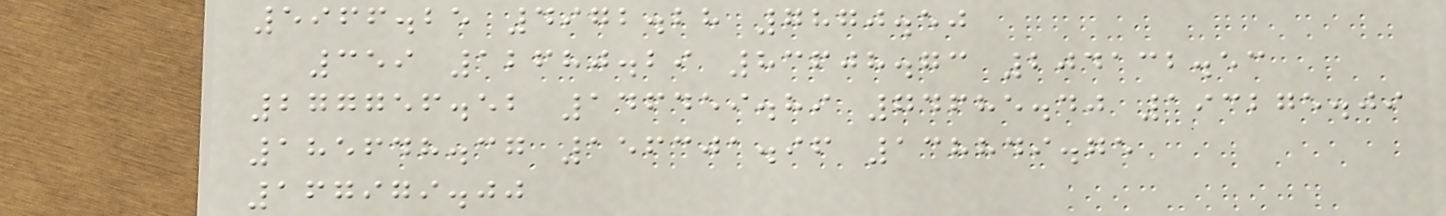5966.25 4972.28 7870.50
359 12680.29 83608.73 204132.53
277756.52 146459.89 74685.40 193275.09
185648.37 156301.96 138849.75
167979.00
